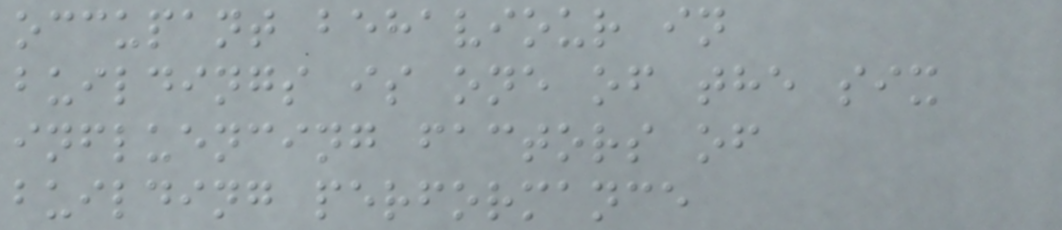occupant behaviour in
buildings is one of the six
influencing factors of
building performance
